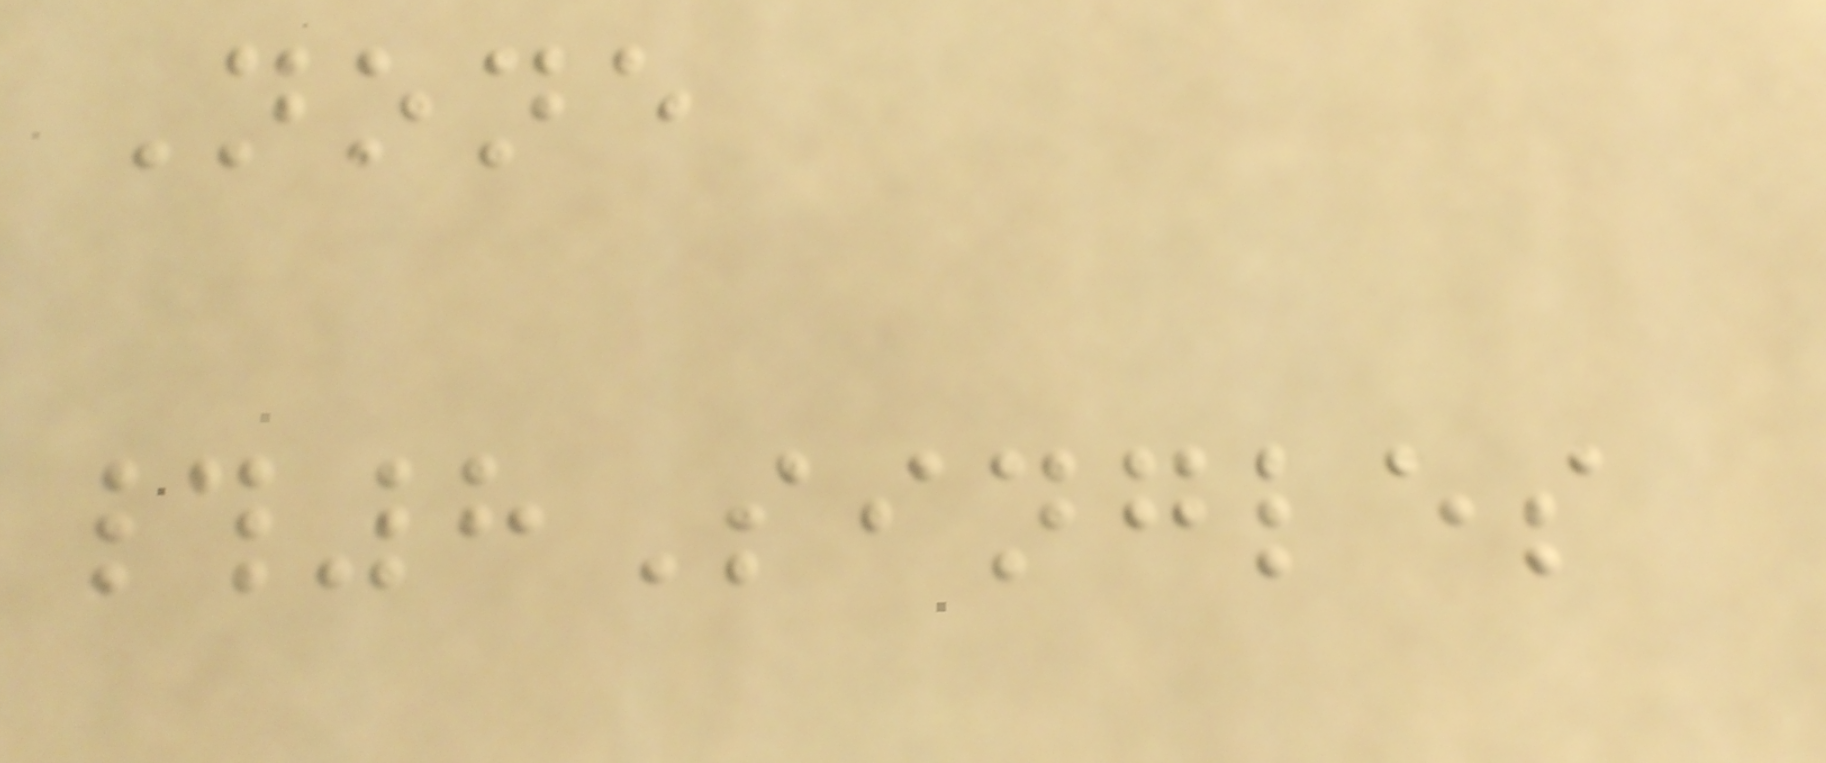None
#8Singles
